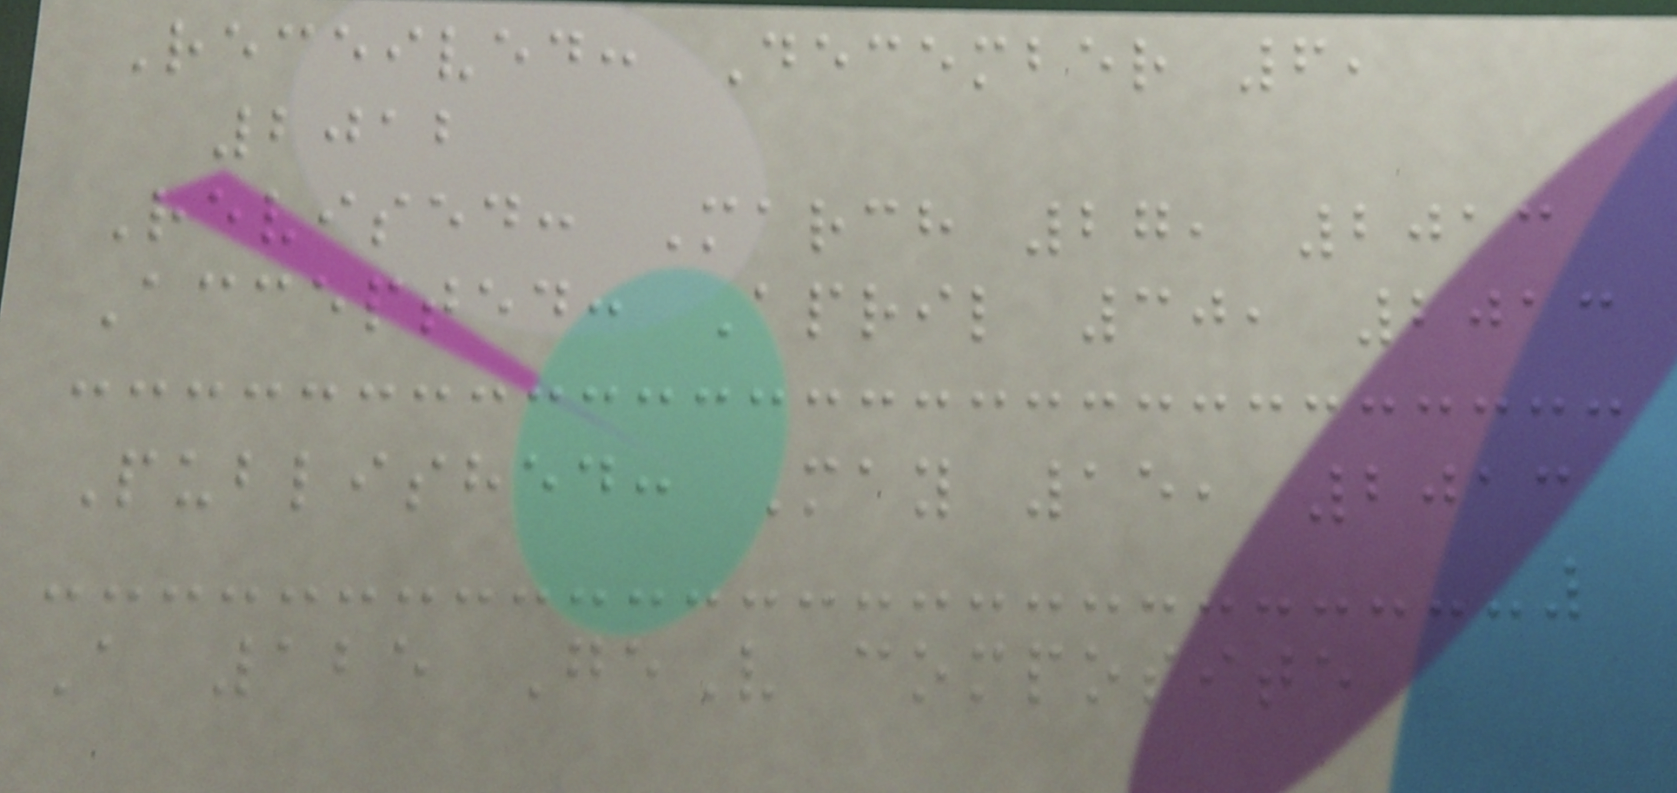Received: December 6,
2012
Revised: March 27, 2013
Accepted: April 30, 2013
Published: May 15, 2013
A 125 GeV composite
